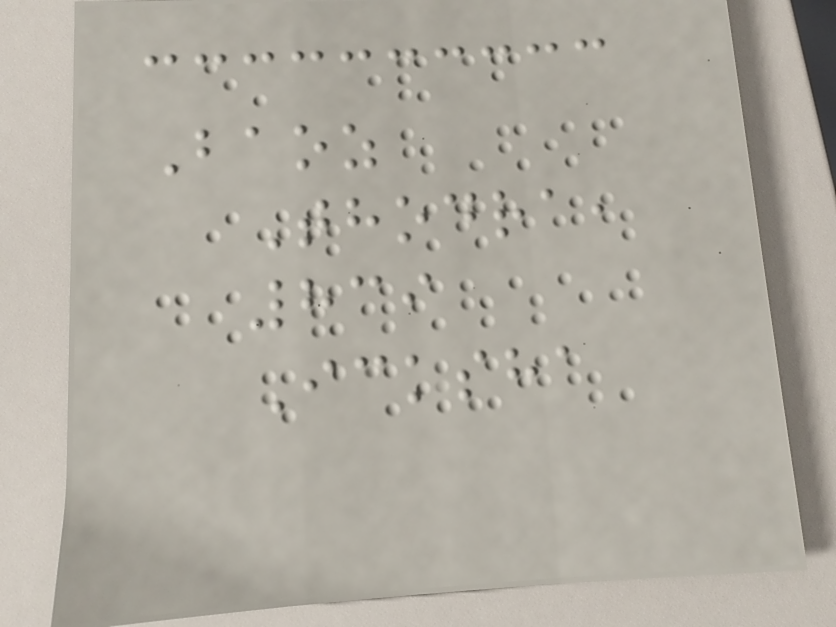Baoz
Thodra,
839
Icksha
